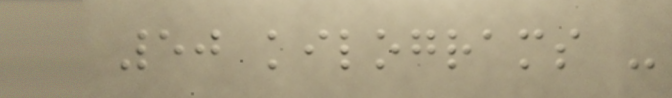50 kilograms -
